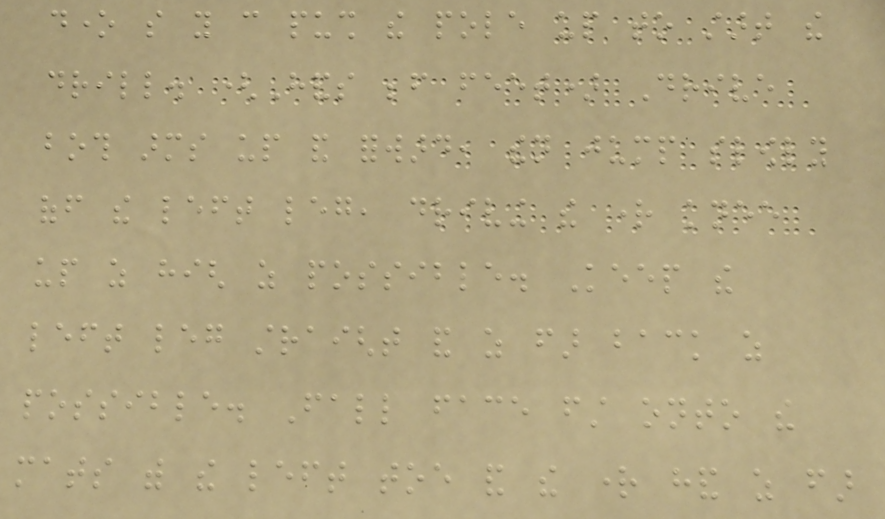done so you can push the pole up to start the
drill. (Hands before feet) Drive
both arms up and forward, then jump slowly
off the left leg, driving the right knee
up as high as possible. Keep the
left leg straight and as far back as
possible. Fall face first onto the
mats with the left toe and the right hand as far
